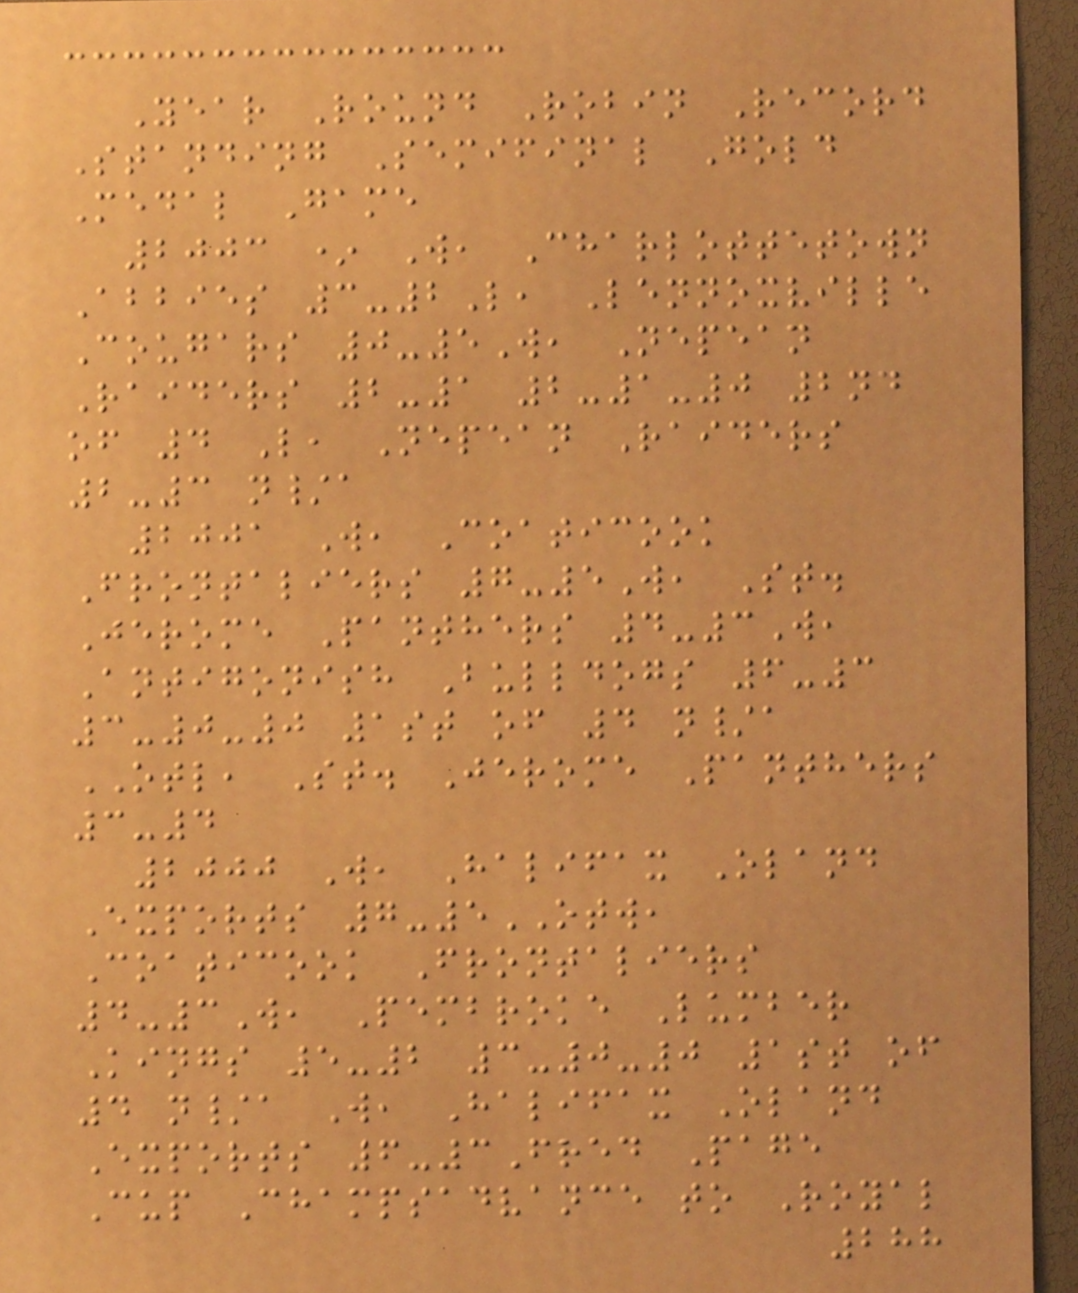Year Round Robin Record
Standing Semifinal Gold
Medal Game
2003 * W, Charlottetown
Abbies 3-2L, Lennoxville
Cougars 0-5W, Nepean
Raiders 2-1 2-1-0 2nd
of 4 L, Nepean Raiders
2-3 n/a
2001 W, Coaticook
Frontaliers 7-5W, St.
Jerome Panthers 4-3W,
Antigonish Bulldogs 6-3
3-0-0 1st of 4 n/a
OTL, St. Jerome Panthers
3-4
2000 W, Halifax Oland
Exports 7-5OTW,
Coaticook Frontaliers
4-3W, Pembroke Lumber
Kings 5-2 3-0-0 1st of
4 n/a W, Halifax Oland
Exports 6-3Fred Page
Cup Champsadvance to Royal
288
